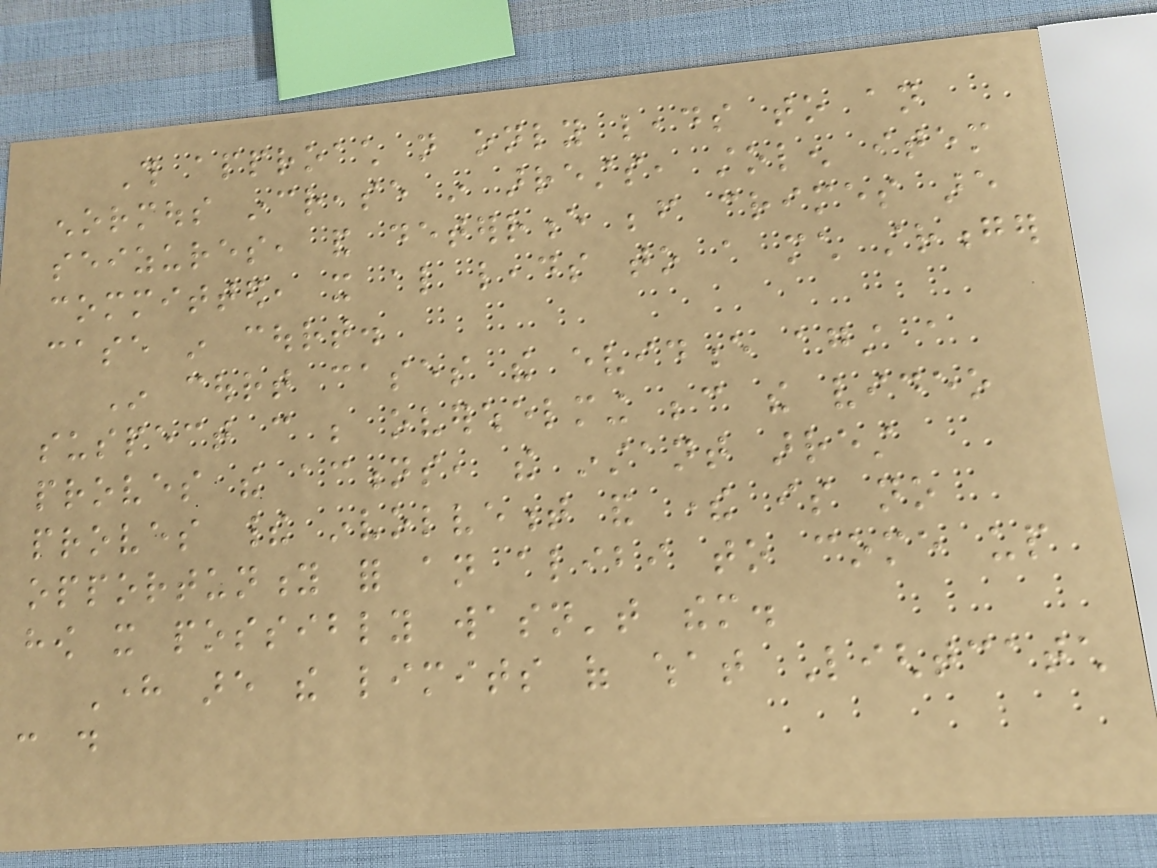This approach not only leads to an
enormous increase in arrests, stolen item
seizures, and deterrence before crimes are
committed, it also leads to a much stronger
case in court.
In court cases the evidence against a
suspect can be overwhelming because the video
proves the actions, the instant arrest
proves their involvement and there is no
opportunity for an alibi to come up
how it possibly wasn't them.
Here are the limits of what Lightcatch
can do
